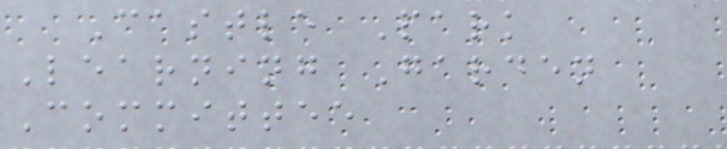Castle Park
Learning Garden
Committee
